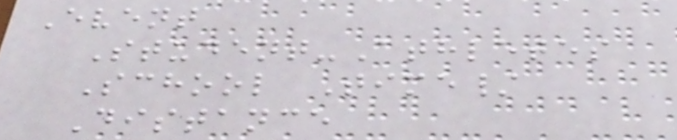Event
Student-Athletes
School Time/
Distance
